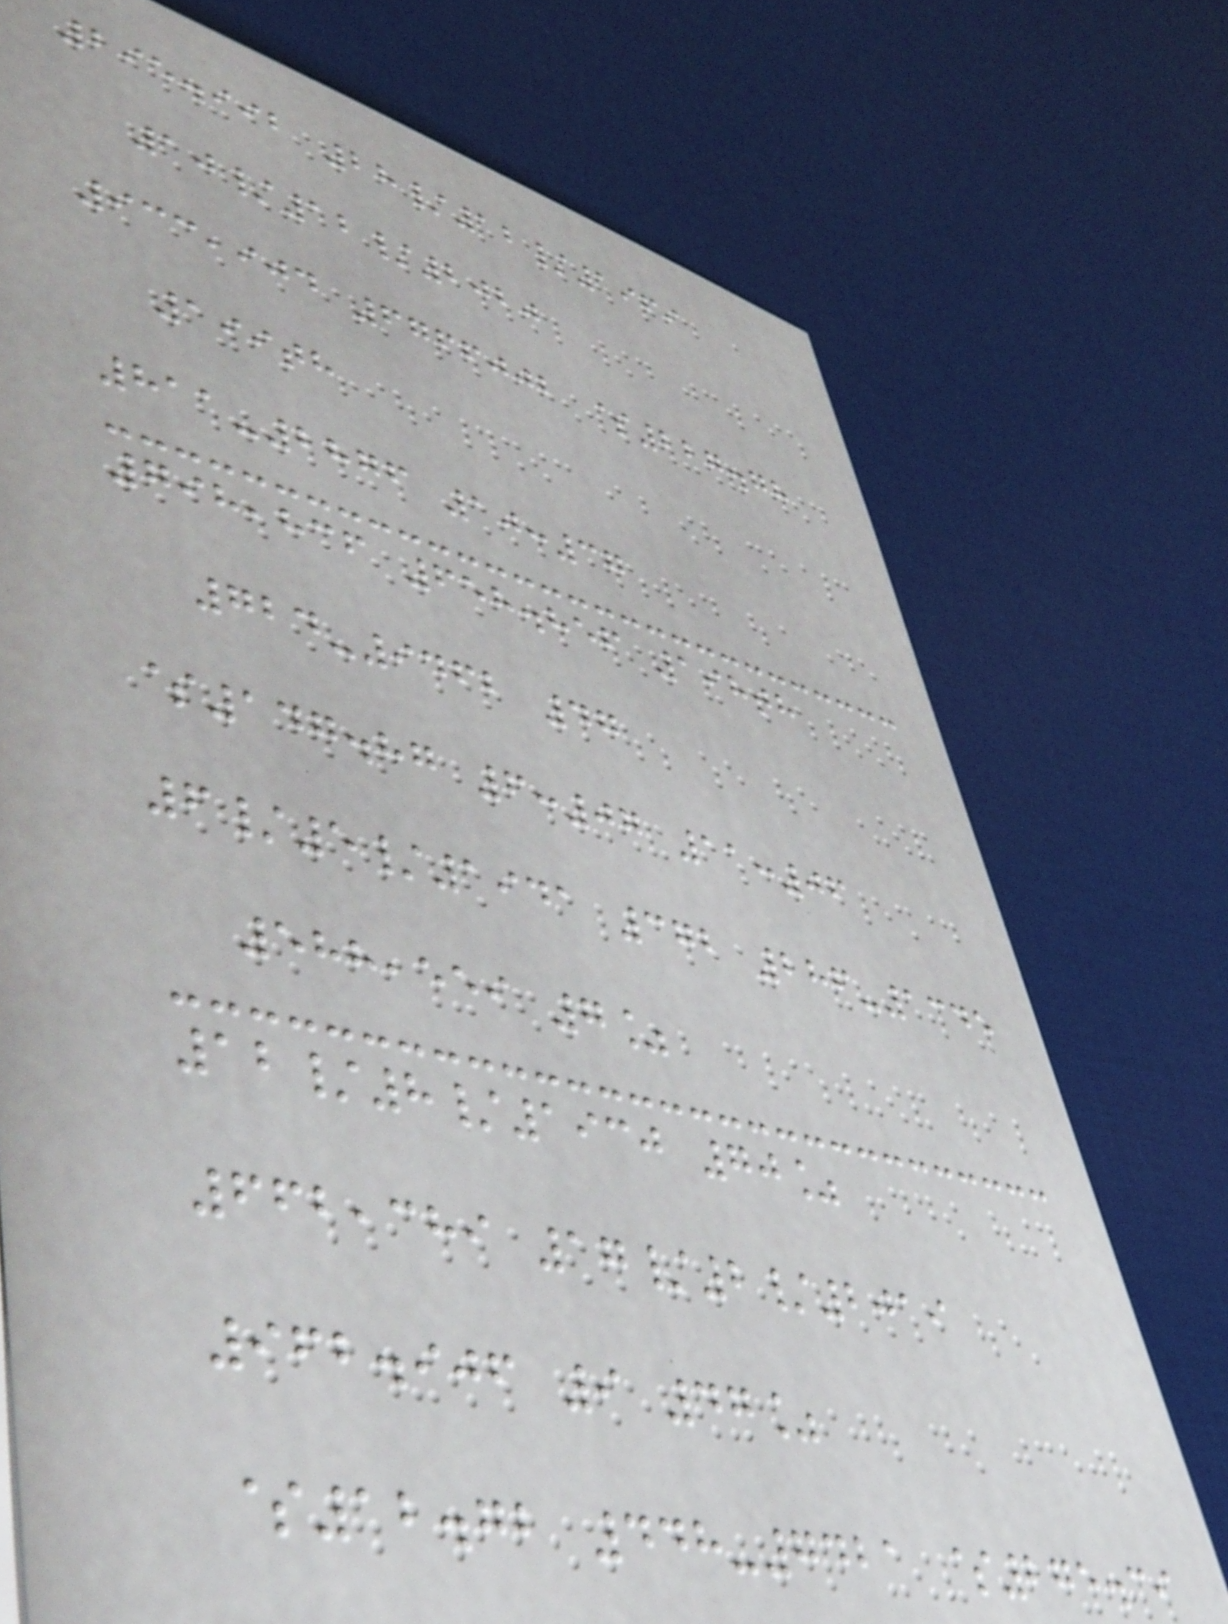295.992 28/12/1969
10/12/2020
933,904 6766002 $227.78
199th
811-2876 10:37
798,836 658.856 198th
724-9462 47
$147.87 6:07 11:06
6/5/1941 372 286-1345
588,559 7%
12/8/1930 70%
662,389 17/2/2019
962.906 9 47%
$12.72 448-7421 $275.39
